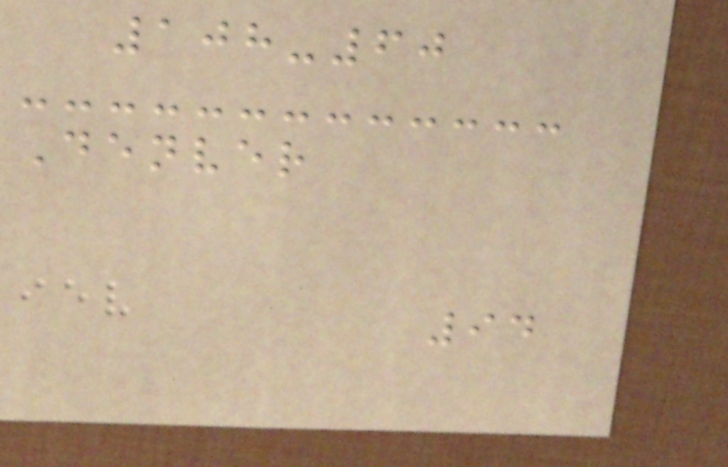108-60
Denver
94
